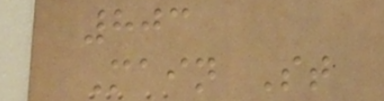803
Main St
